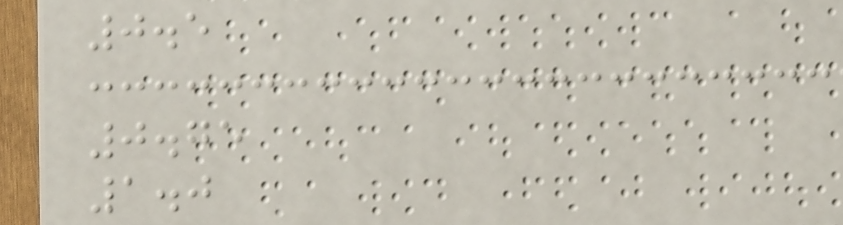0.5
0.75
1.0
